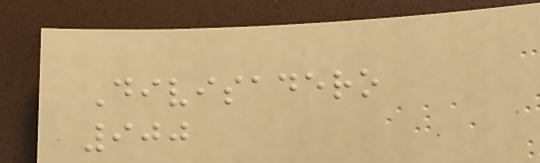Divisadero
900
